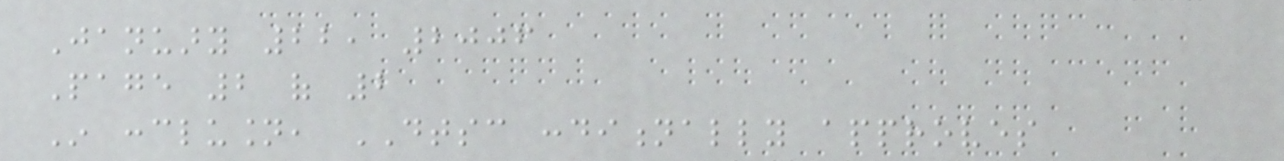January 22, 2006
Page 2 of 2
In conclusion, DTSC conditionally approves
